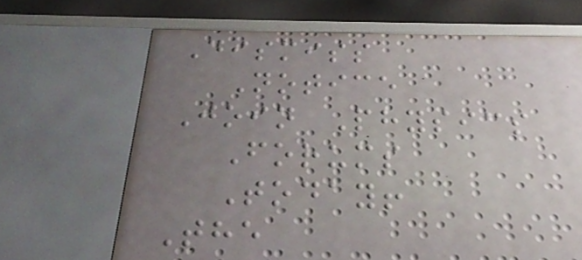Dismiss
Notice
Join Physics
Forums
Today!
The
